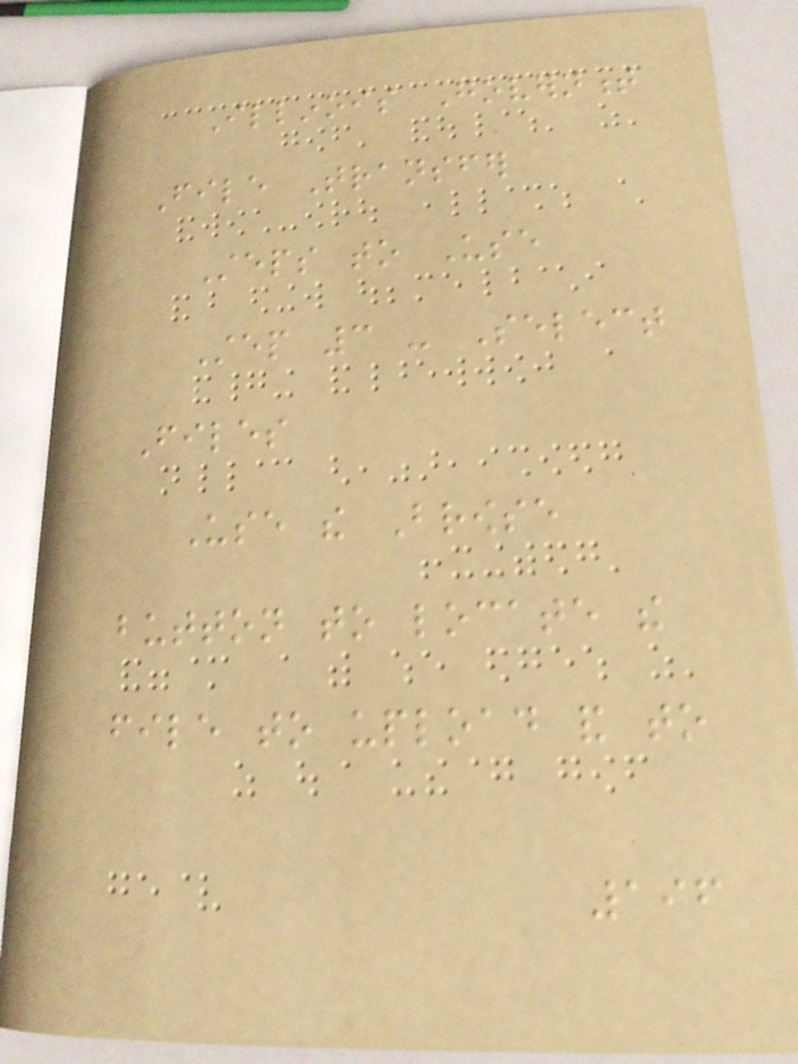Illinois Government
File Transfer
Steps to Use
Step 3 - Select
Files
Use the Browse
button to locate the
file to upload and to
196
